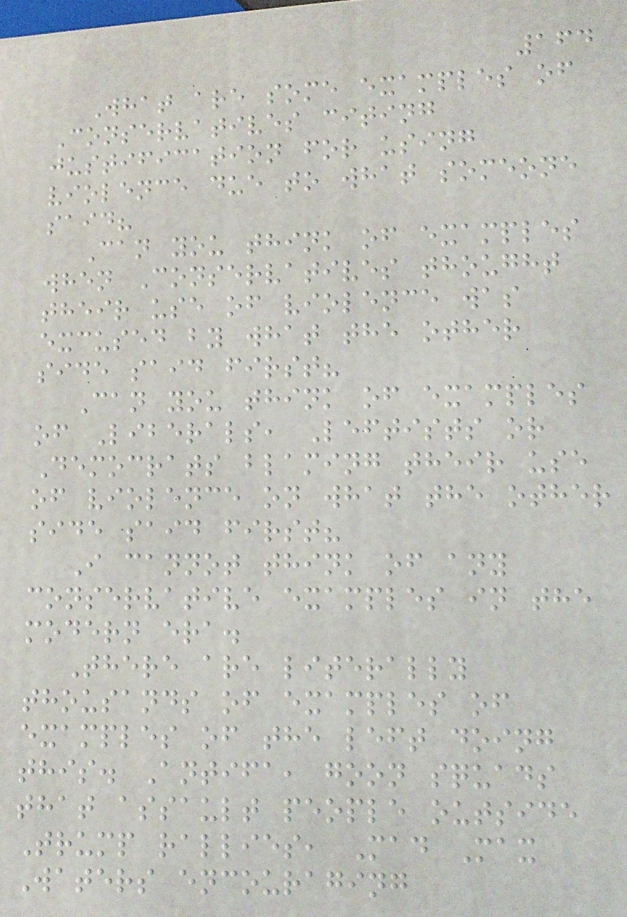164
What are some examples of
Conservatives citing
justification for using
violence due to what someone
said?
Can you think of examples
when Conservatives thought
their use of violence was
excused by what the other
side said first?
Can you think of examples
of Liberals, Leftists or
Democrats blaming their use
of violence on what the other
side said first?
I cannot think of any
conservative examples in the
modern era.
There are literally
thousands of examples of
examples of the left doing
this. Antifa, goon squads
that assault people outside
Trump rallies, Mad Max
Waters encouraging
